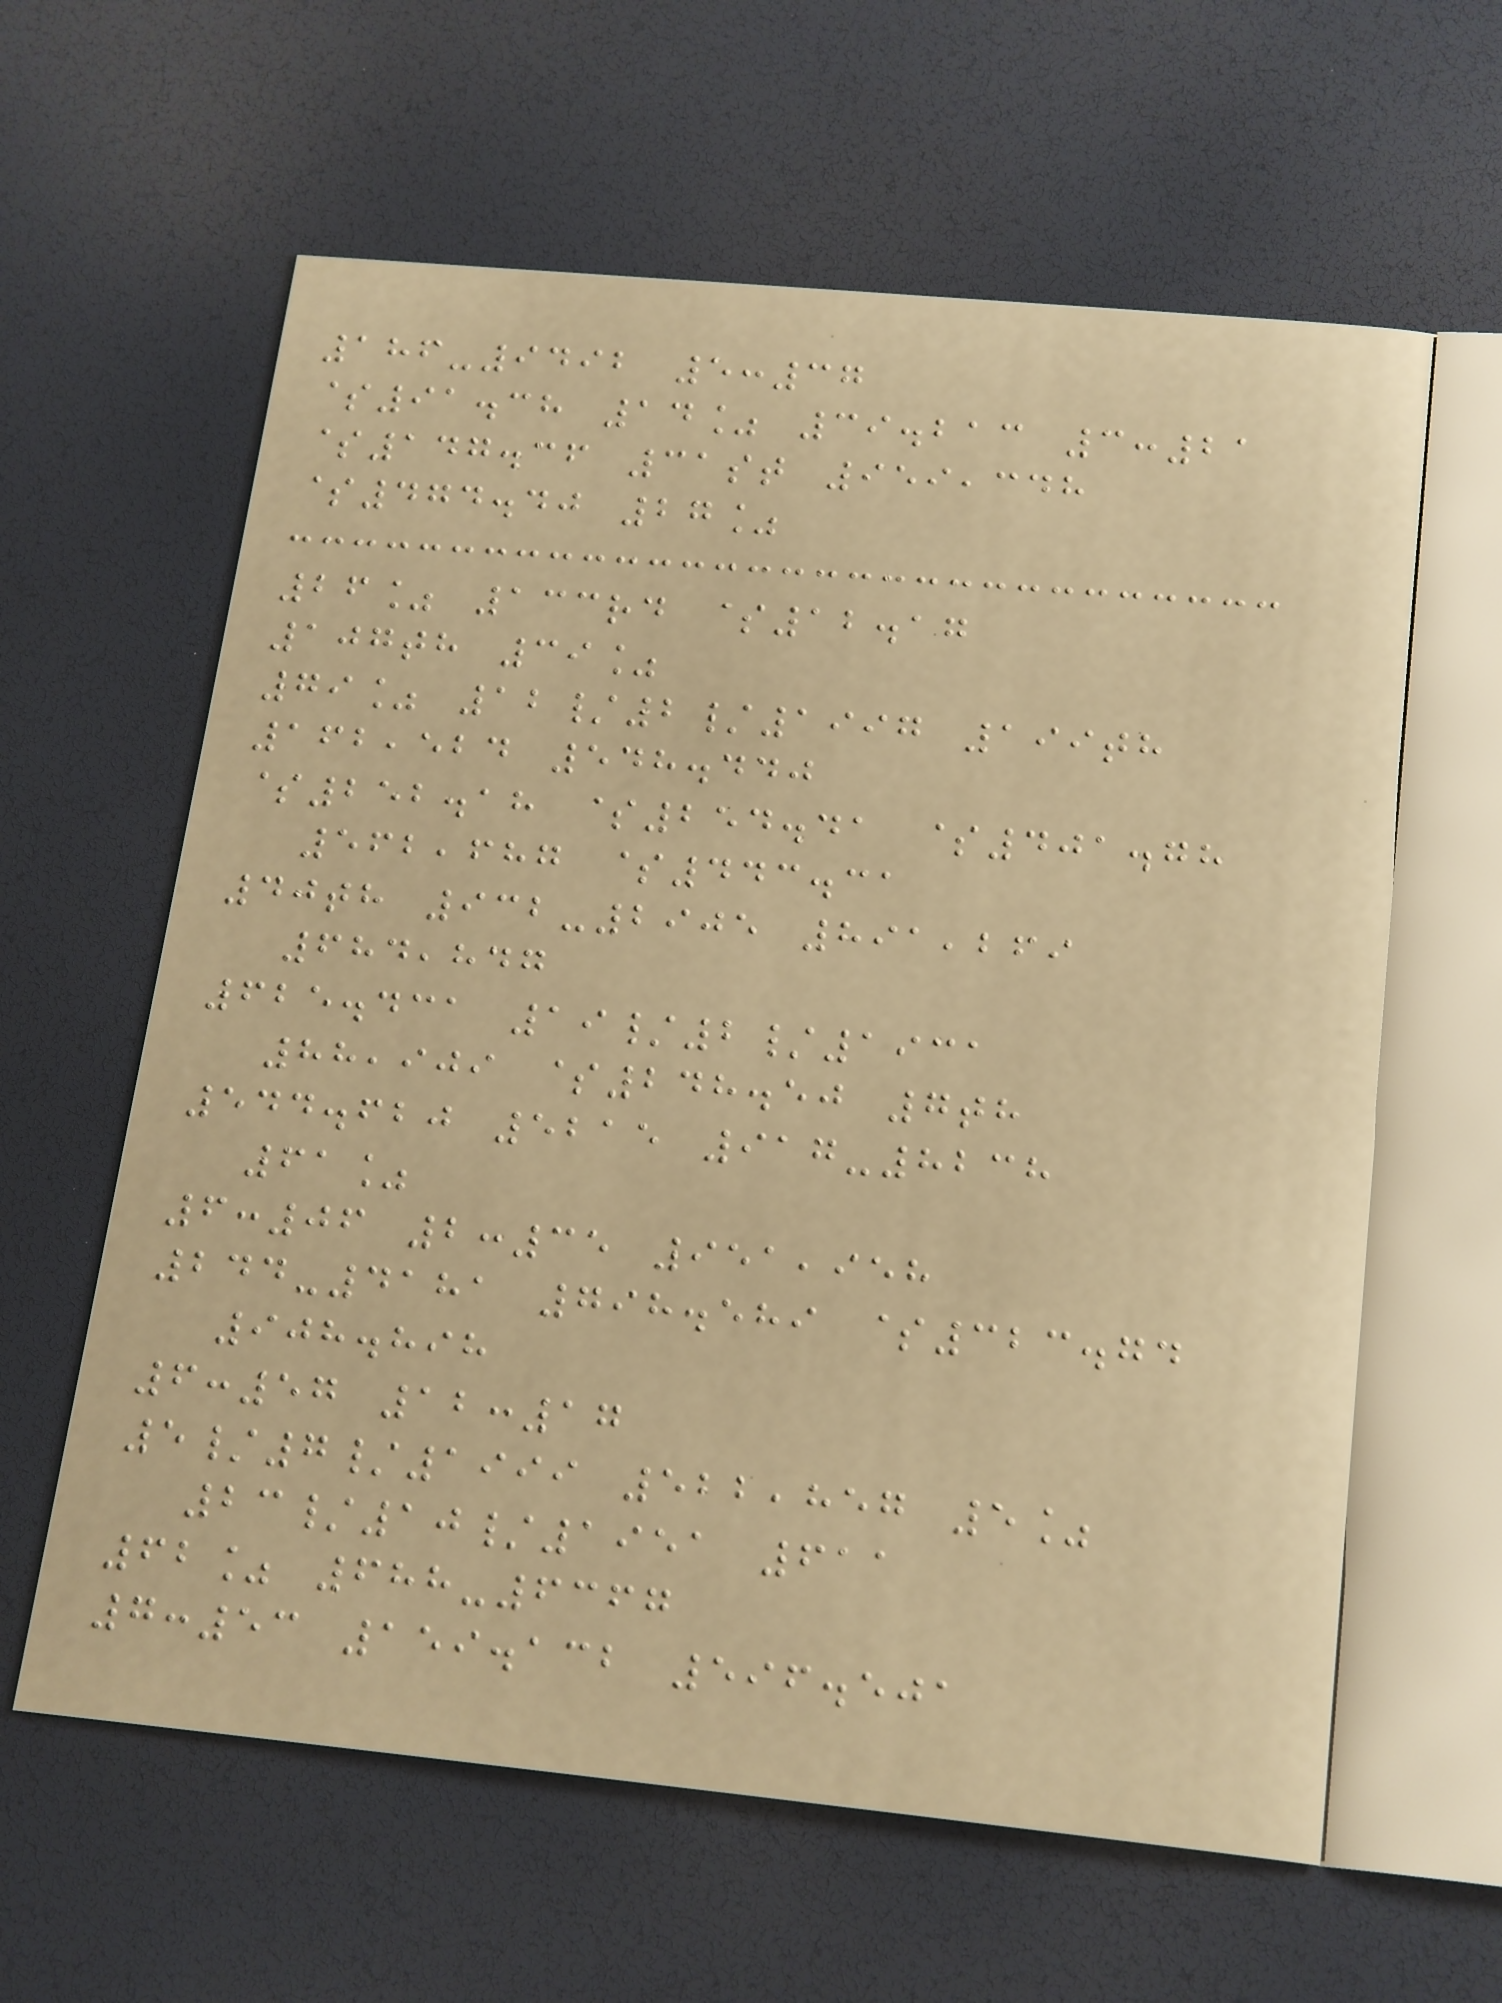186-9492 5:37
$91.38 14% 39.213 3:21
$147.36 31st 959,348
$474.40 27%
26% 133rd $12.17
107th 39%
79% 12/2/1997 199th
162,524 548.440
$252.18 $254.41 $401.78
562,687 $443.31
40th 932-2905 891,269
684,847
625.431 19/2/1931
88,909 $248.50 7th
544.620 5215 917-8238
61%
6:06 2:35 951,958
244-4181 798.589 $323.74
908.898
6:57 12:17
5/7/1999 522,857 5%
23/10/1951 611
62% 688-6367
7:53 159.132 596.501
